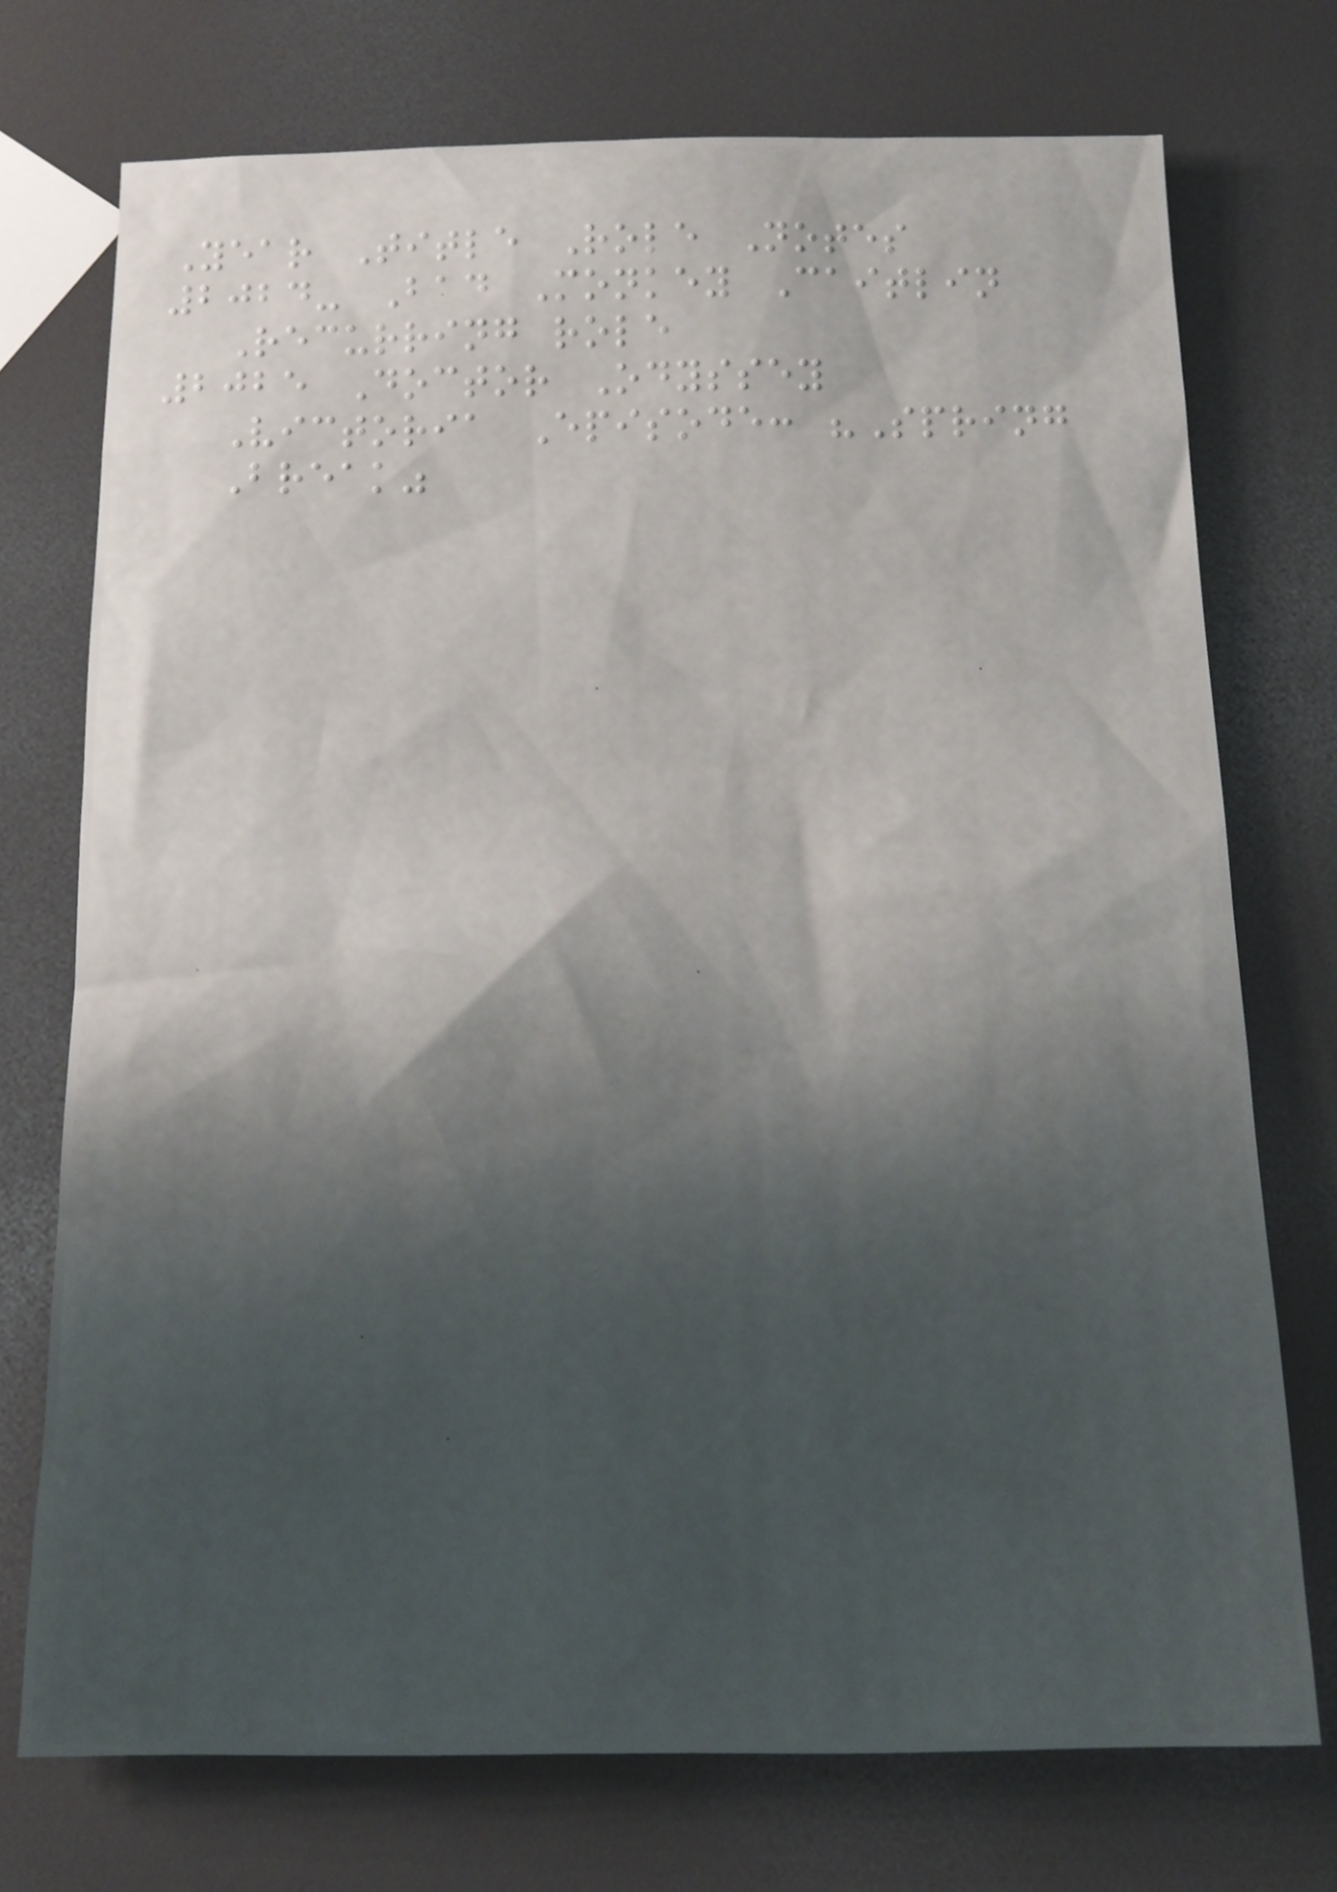Year Title Role Notes
2024- Bad Monkey Caitlin
Recurring role
2025 Doctor Odyssey
Victoria Episode: "Spring
Break"
